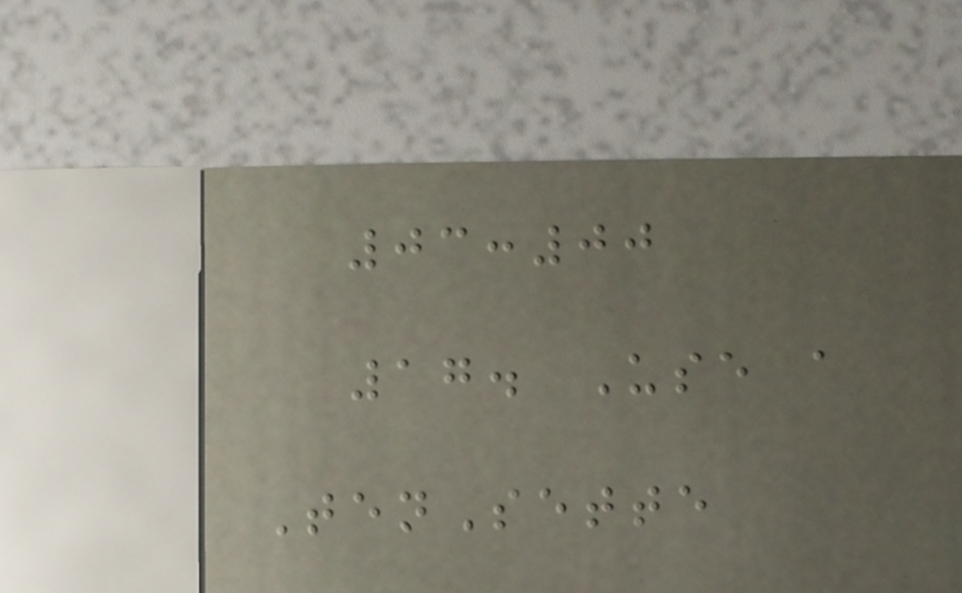03:00
17. Use a
TenSette
